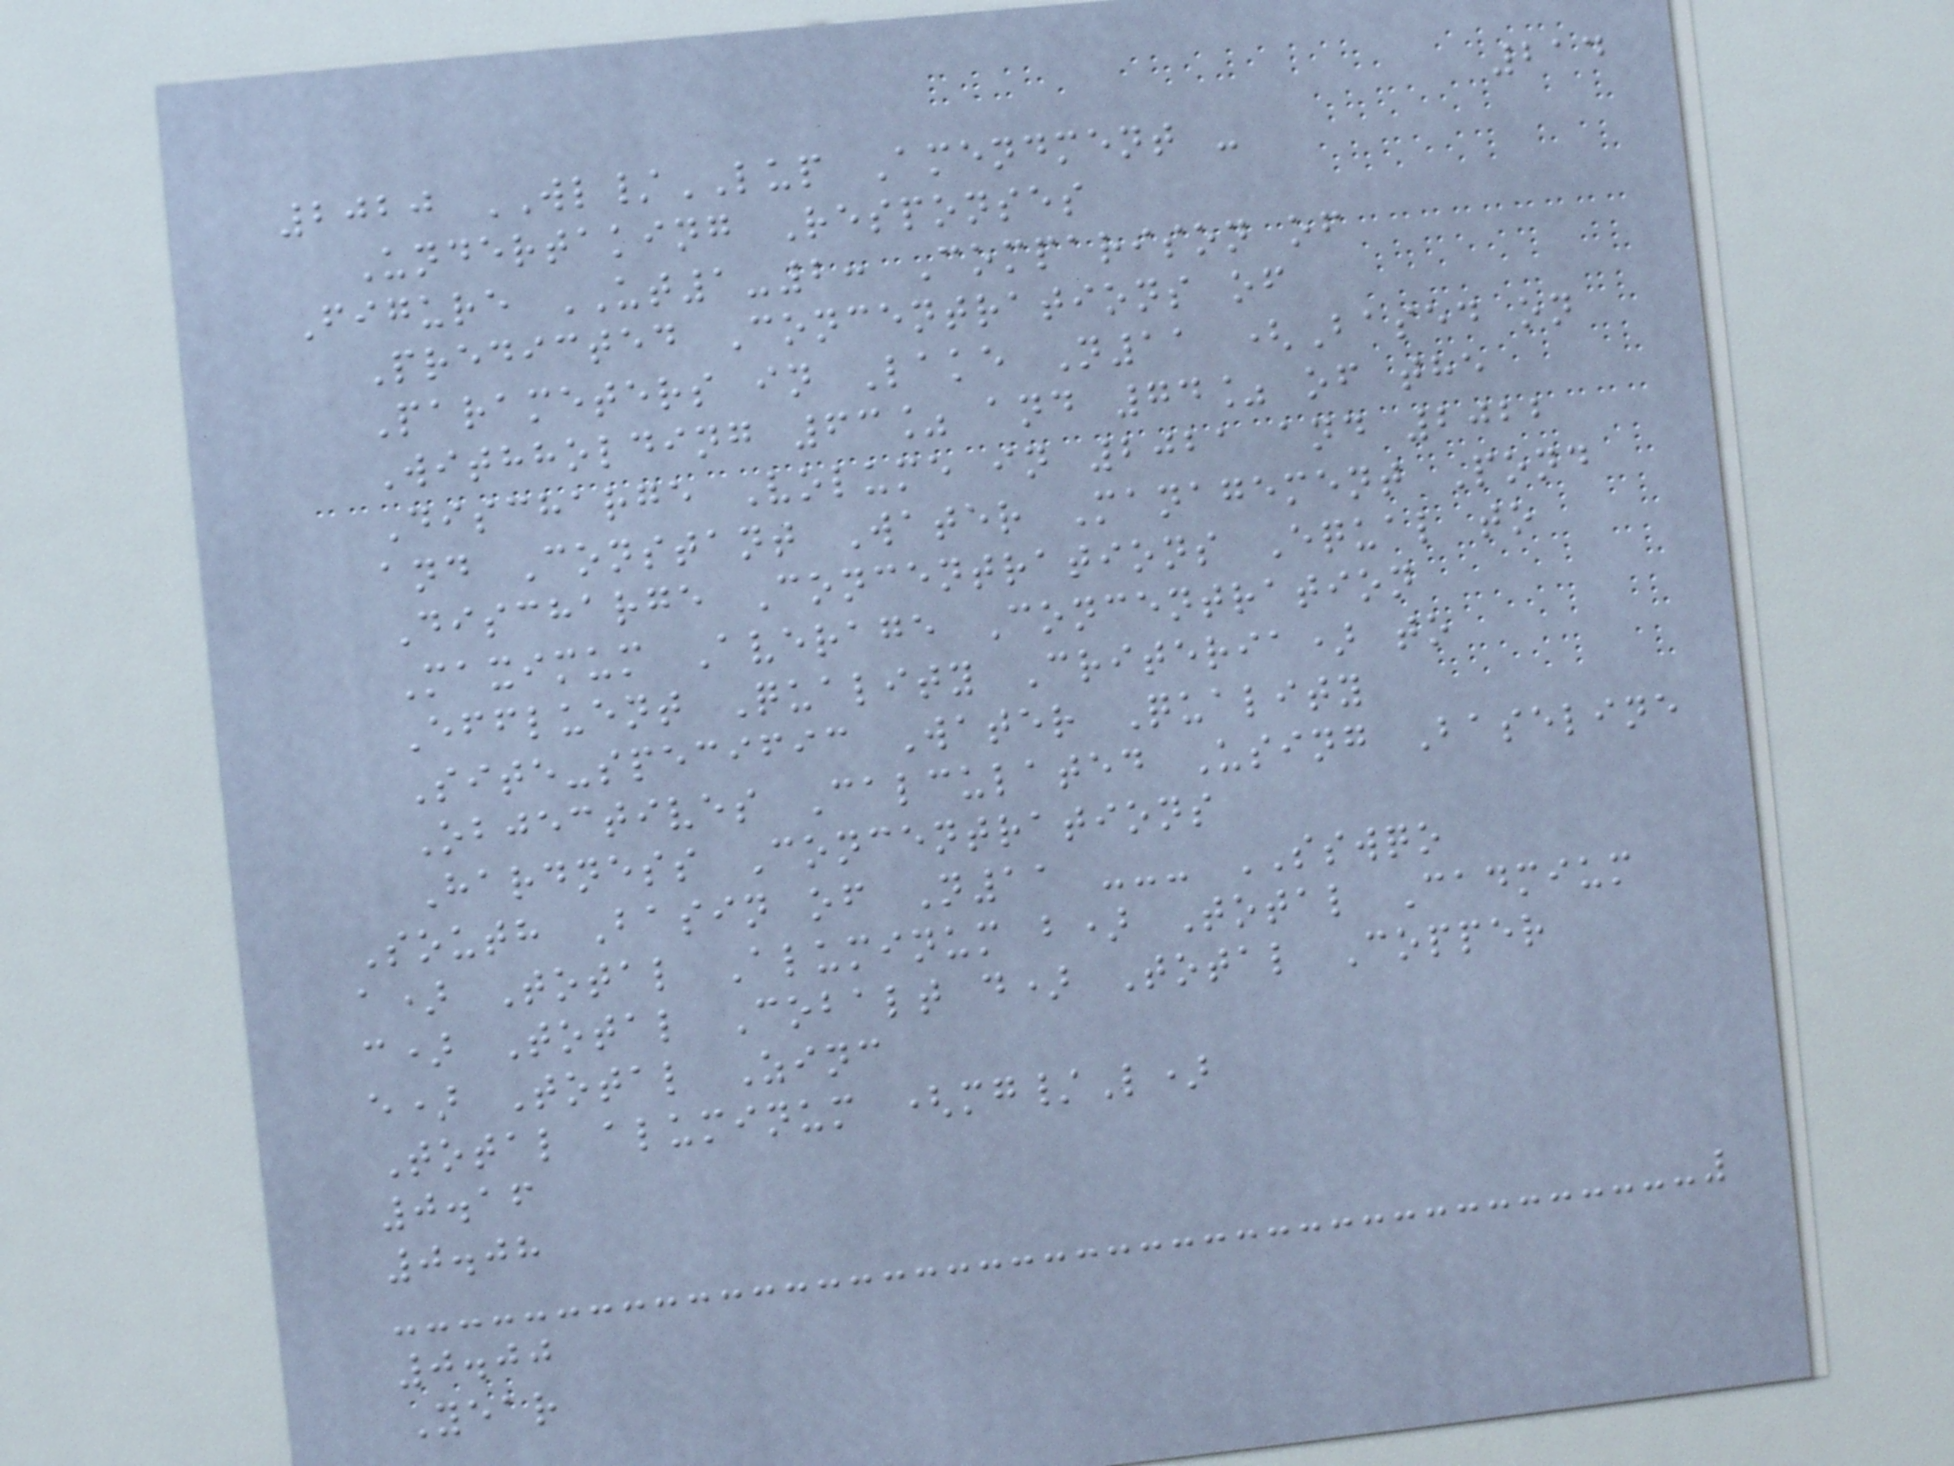214
2020 WL/LUP Amendment -
Undertaking Responses
Figure UT1-2: Comparison of
Predicted Concentrations of
Parameters in Lake N11 (Based on
Withholding 63% and 74% of the
Discharge Volume in 2021 and 2022
and Constant Water Management Pond
Discharge Concentrations Equal to
Maximum Average Concentration
Effluent Quality Criteria) to
Site-specific Water Quality
Objectives Calculated Using Baseline
Hardness Concentrations
South Basin of N11 --- SSWQO
a) Total Aluminum b) Total Cadmium
c) Total Cobalt d) Total Copper
e) Total Zinc
Total aluminum (mg/L)
0.16
0.08
0.00
Year
